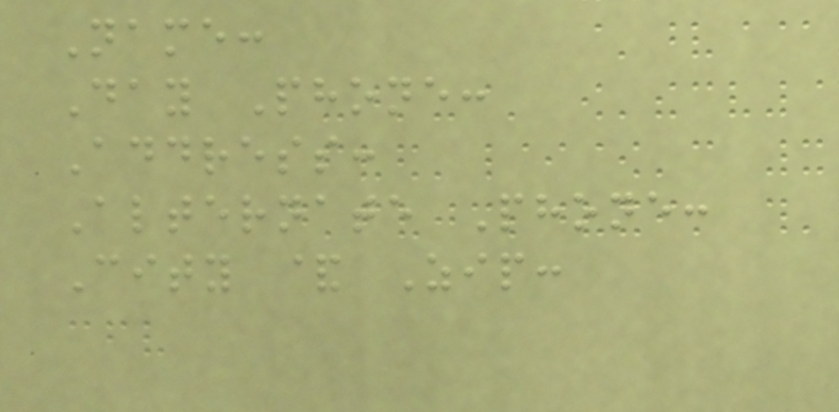Name:
Day Phone:
Address:
Alternate Phone:
City & Zip:
